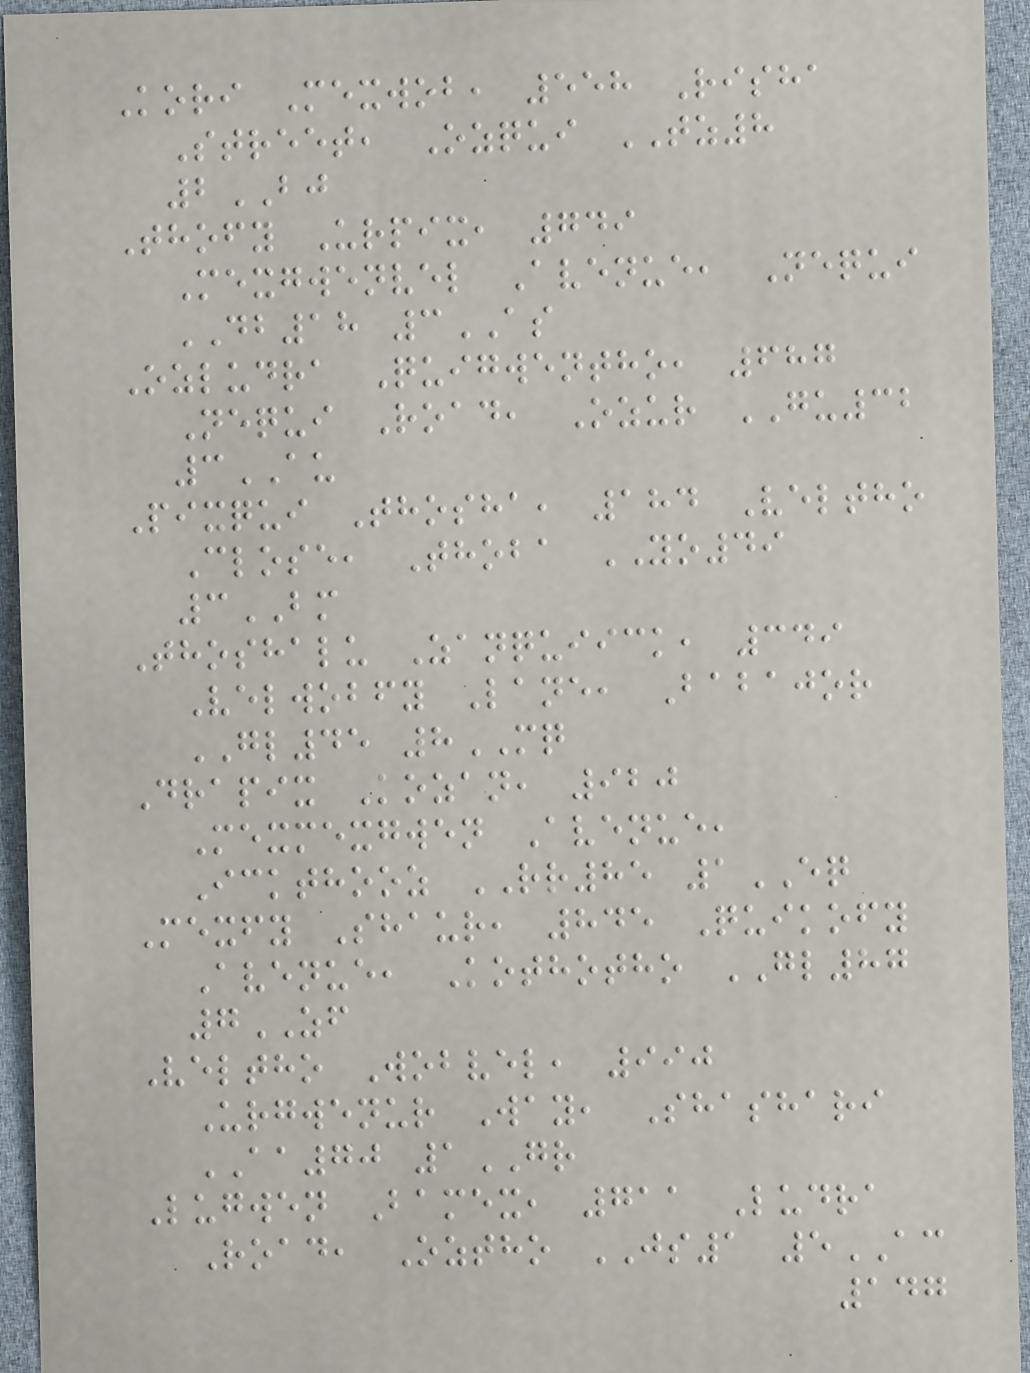Kori Mexwob, 558 Risha
Street, Ozqui TZ8
2BJ
Thofy Urpix, 749
Mexgwenvel Avenue, Nequi
DB18 3AS
Ozludra Quigwentho, 687
Nequi Road, Ozur GU32
3AU
Pixqui Thosha, 184 Veltho
Close, Thoba YO49
3BM
Thoshalu Zanquiick, 349
Velwobfy Lane, Babajor
GL45 8MQ
Drapix Kozan, 920
Mexmexgwen Avenue,
Ickthooz RR85 1EQ
Mexfy Shaur, 845 Quikofy
Avenue, Kothotho GL87
7ZF
Veltho Wobvel, 990
Urgwenur Way, Shashari
AA70 1GR
Lugwen Bamex, 711 Ludra
Road, Oztho JS1 5AC
147
